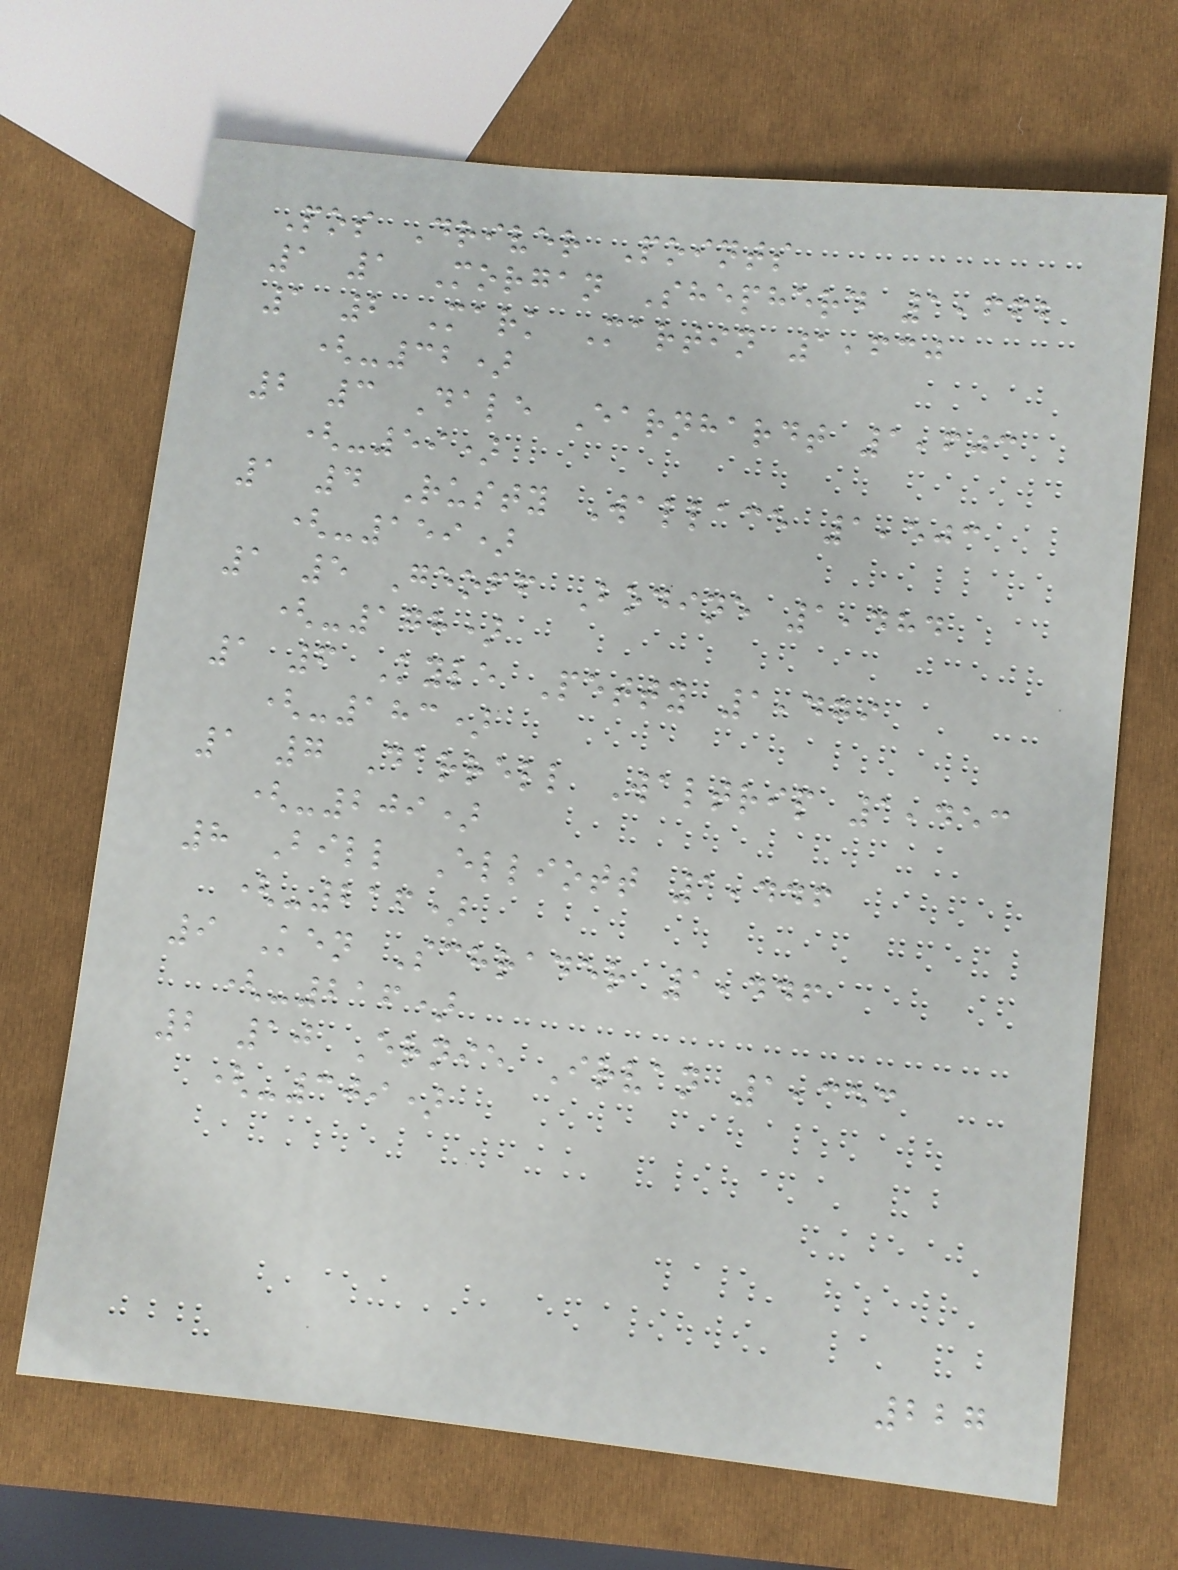Pos Driver Points
1 1 Morgan Shepherd 1,662
1 2 Mark Martin 1,630
(-32)
2 3 Dale Earnhardt 1,603
(-59)
1 4 Rusty Wallace 1,503
(-159)
1 5 Geoff Bodine 1,484
(-178)
1 6 Kyle Petty 1,479
(-183)
1 7 Darrell Waltrip 1,453
(-209)
8 Bill Elliott 1,446
(-216)
9 Ken Schrader 1,446
(-216)
2 10 Ernie Irvan 1,353
(-309)
227
